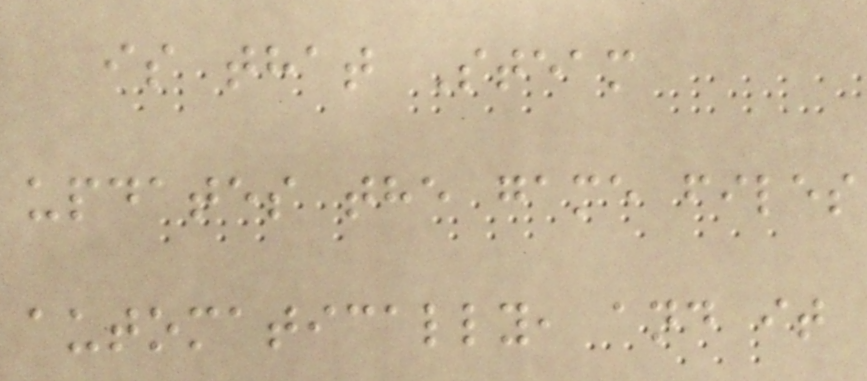is that Steam
updates the game files
automatically, and it
